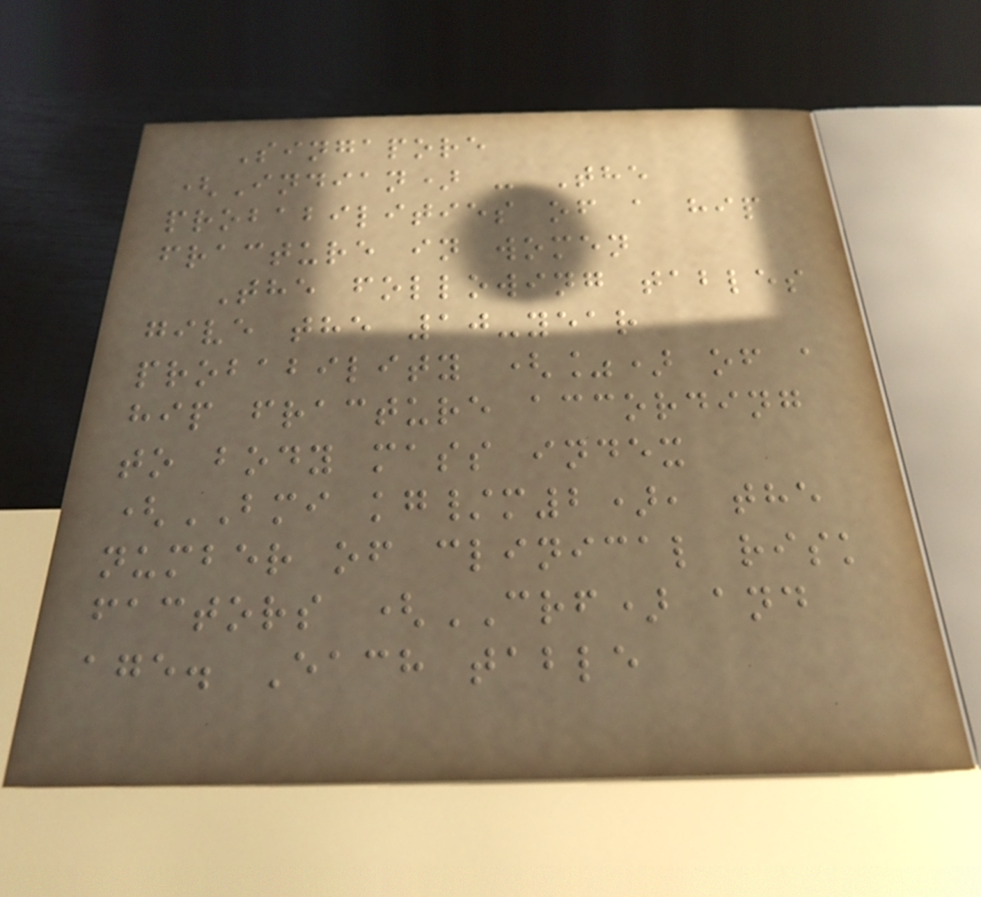Singapore
(Indian) - The
probabilities of a hip
fracture in women
The following tables
give the 10-year
probability (%) of a
hip fracture according
to body mass index
(BMI kg/m2), the
number of clinical risk
factors (CRF) and
age. Each table
